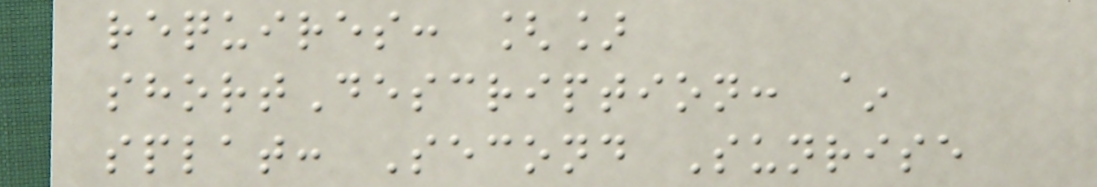requires: []
shortDescription: ~
splat: Second Sunrise
